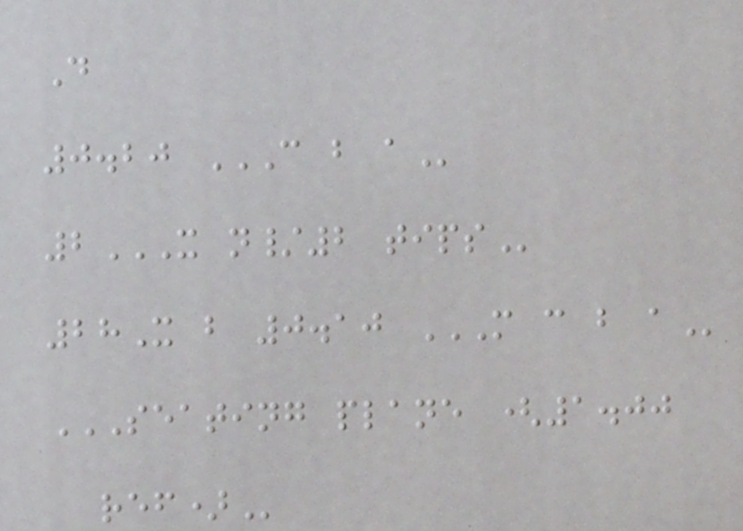D
0.20 C B A
2X N/2 TIPS
28X b 0.10 M C B A
SEATING PLANE (1.00
REF)
